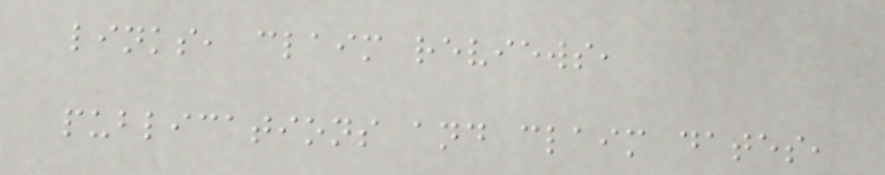links, claim reviews,
publications and claim dates,
